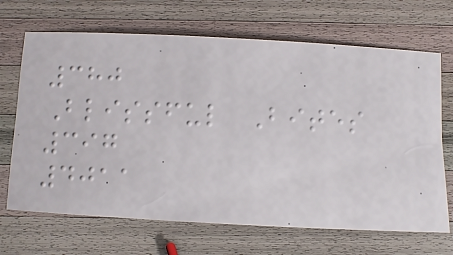380
Blissful Bites
397
4011
